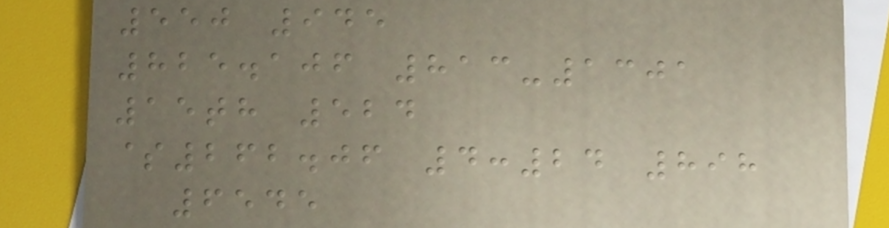550 945
825.106 813-1301
15th 524
$262.06 4:24 898
6545
